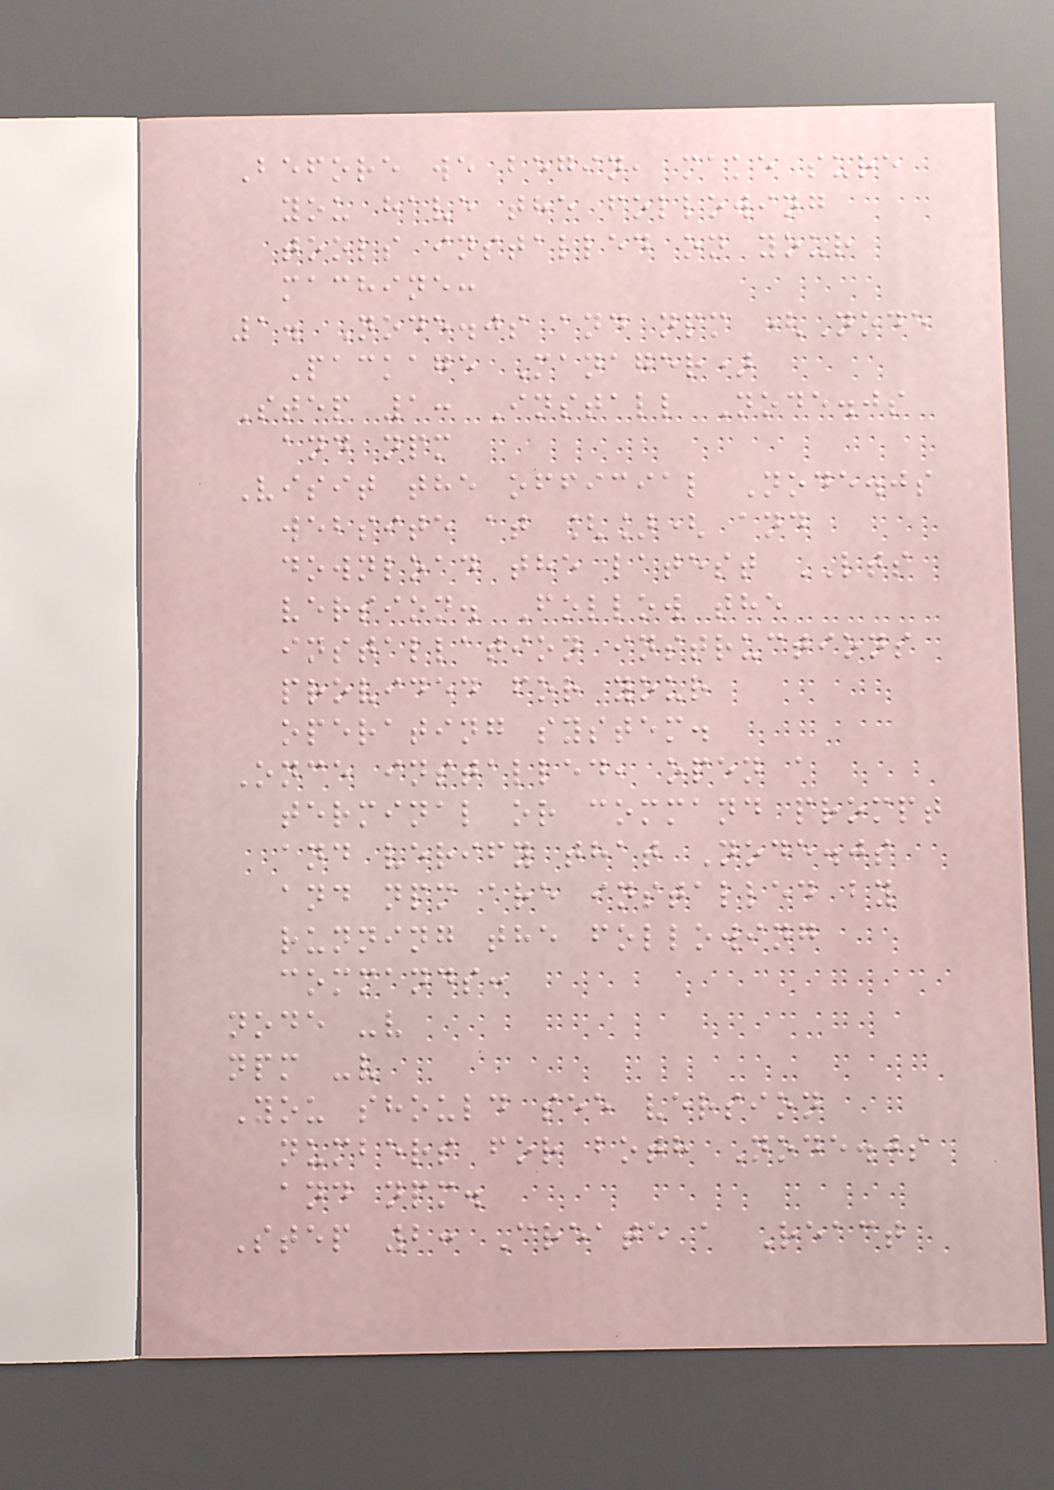Before we begin, make sure
you have the following
tools installed on your
machine:
1. Node.js and npm (Node
Package Manager)
Step 1: Install Node.js
and npm
Visit the official Node.js
website at []( and
download the latest LTS
version. Follow the
installation instructions
provided for your
operating system.
Once installed, open a
terminal or command prompt
and verify that Node.js
and npm are installed by
running the following
commands:
node -v
npm -v
You should see version
numbers for both Node.js
and npm.
Step 2: Create a React
